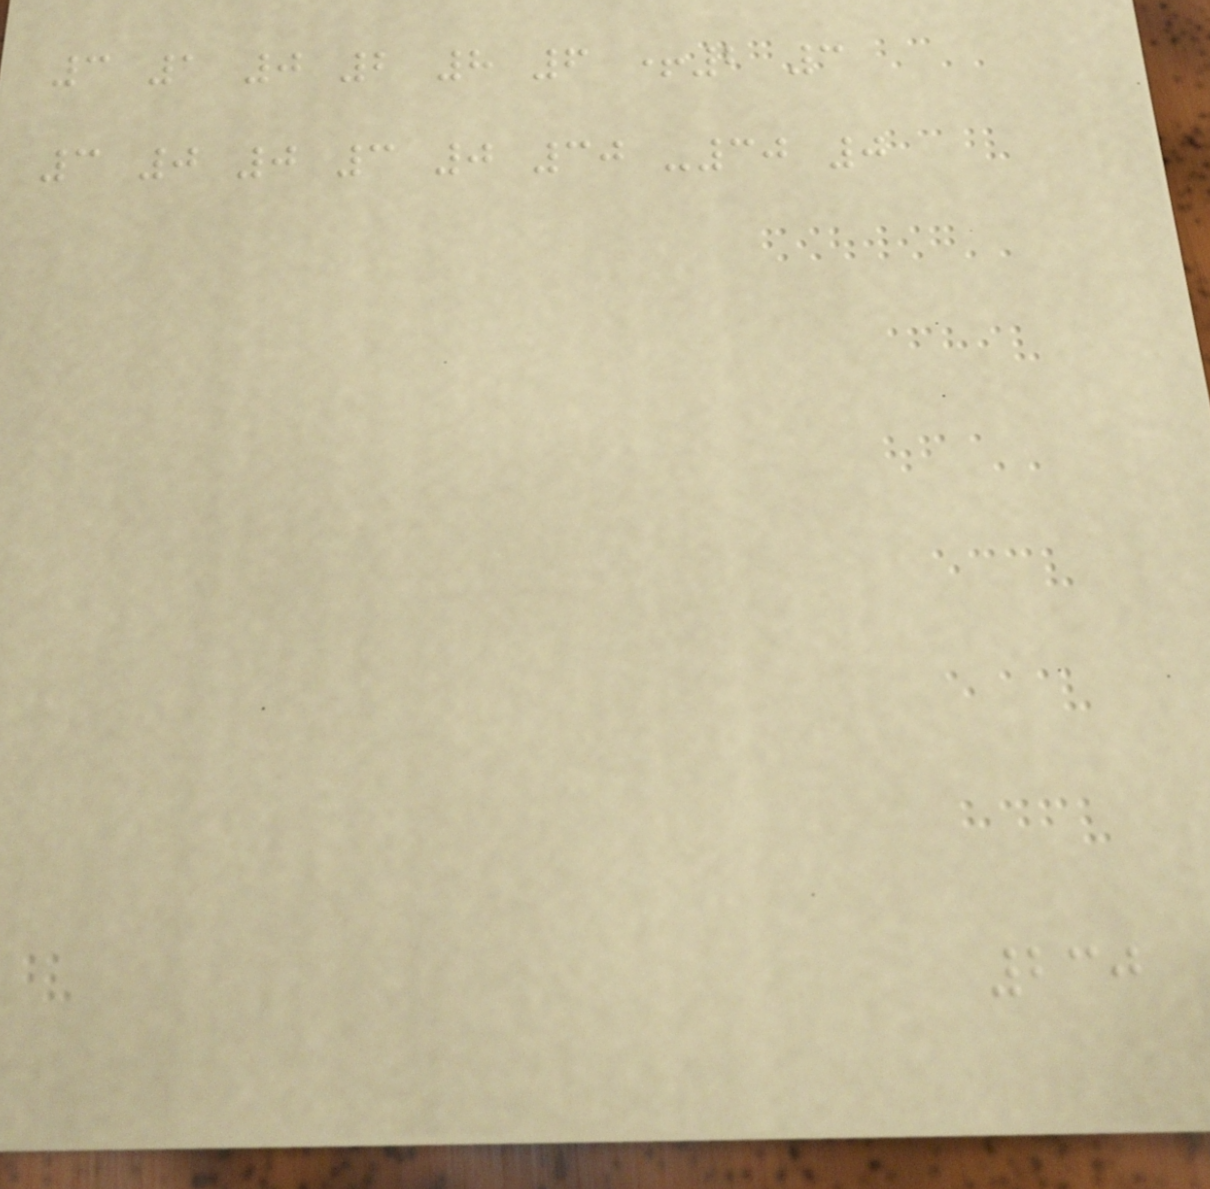3 1 0 2 8 6 +2 3
3 0 0 3 0 30 -30 0
230
